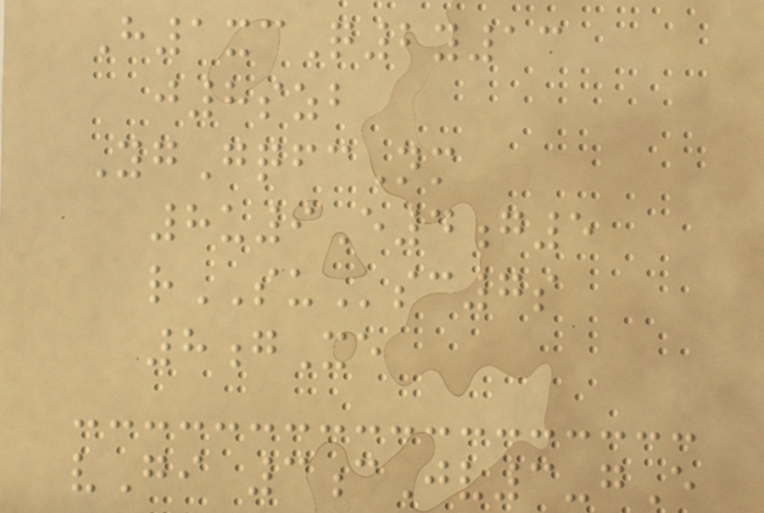H1xcQ2y13
j8szb
YgGqfcNm
8u9E4g5
rSUsc7s
8gXe
vGi 3cJv3-gE
